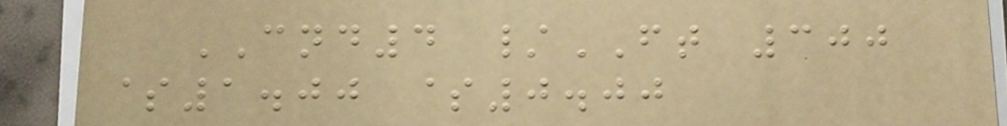CND4 /FT 300
$1.00 $0.00
